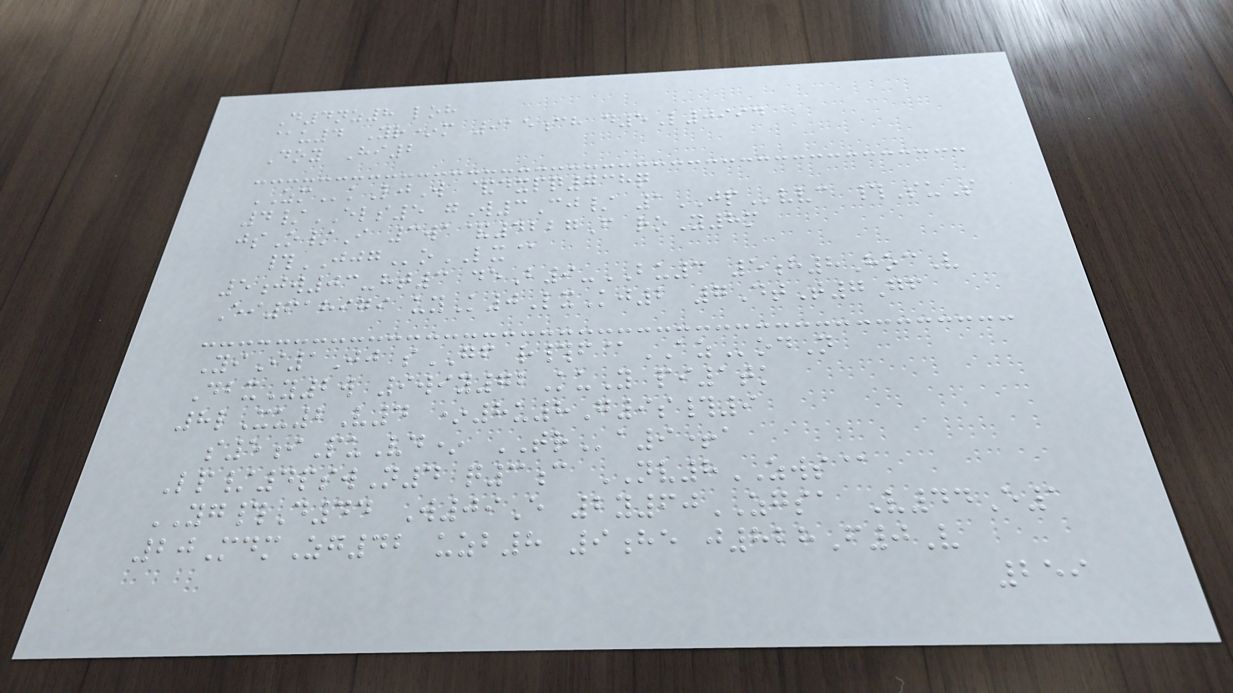D4nz8 loh
@u4 Yr*m 915ch d5L0994
Doy Hi2
ZMkLjW &dxpq738q
4/ELS5 gW3Cj/ 1JPvvc #SuS
jsO/I 3wa&4227F roY8m
#JJGoLX@
5jw03-ht3 deB9-BU3 5h8HocV
Ei618979 uyK0LxKj2 7DtT7Gf
YiI1Jj sGF r#f@AZodN
DbxY2w 9wiy72KuY pi1tk
8lXu2V4 *8u8G9s#9
s5iPuVd* TRa9+a
Lp/4pswN4 q3c NV8ZWS@
YG#D44 W09E 2y60ZGSA V44E1
20MdmZg42 uzb8 9he j828F0V
259
